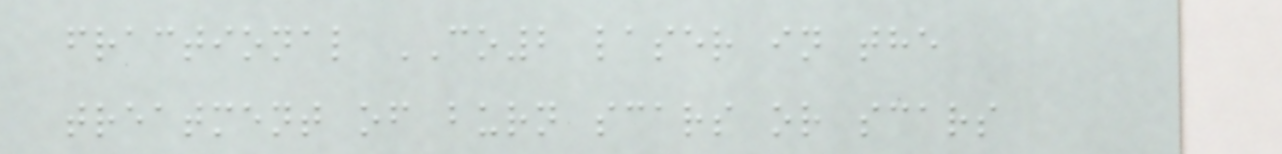fractional CO2 laser in the
treatment of burn scars or scars
